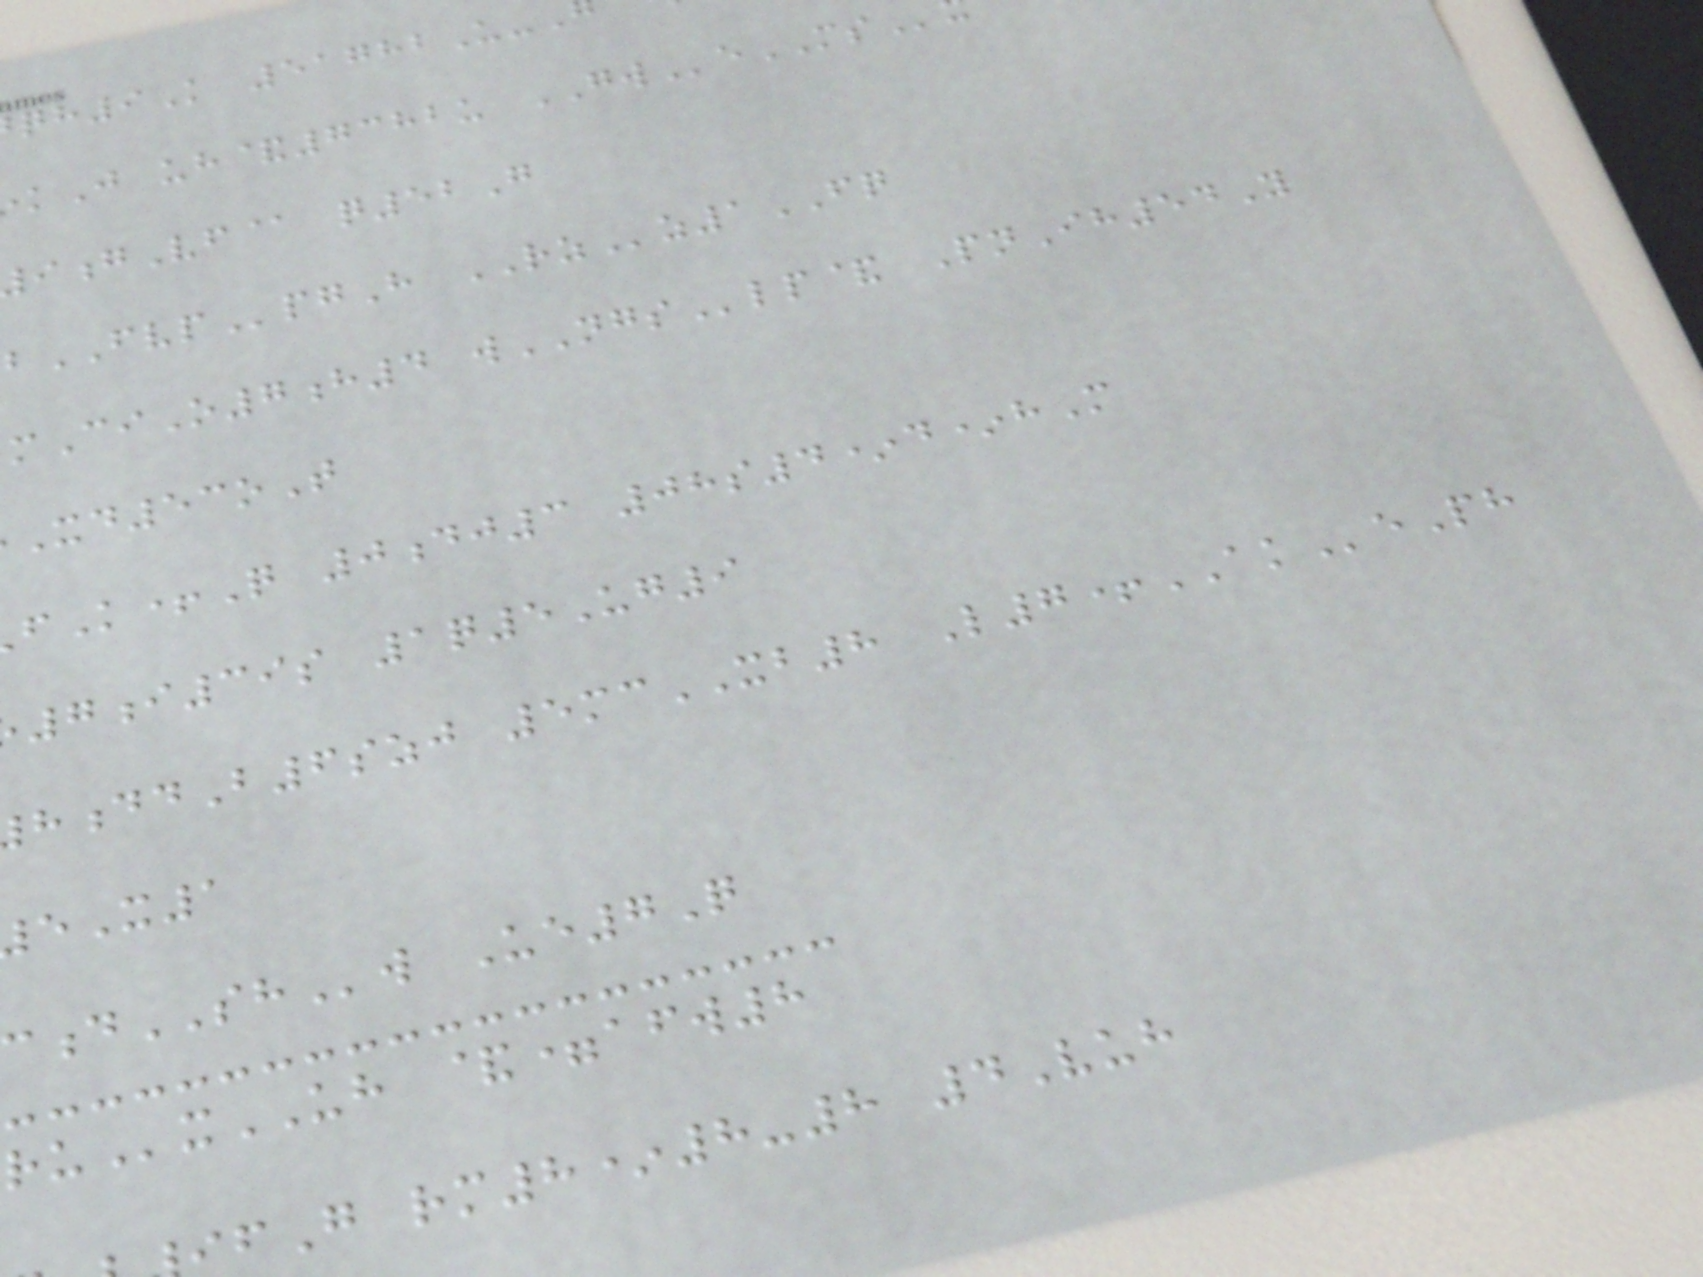qh9K 51782U-
kJ uh&7382u GWeMS
gVf@ q52G
bFVPpgH RZz1FQ
mCiO7h4 wNGSlp& PnIh54Y
Xd53oT
fK+Q 0dj3 08s4*d*hM
7i39s 1q5Ug9
ddB6szj 5mcXB8 L7+AKePh
X1
dSHw Ue7Q
xUH &=afw8
G rm8*8-8 4Vuh
